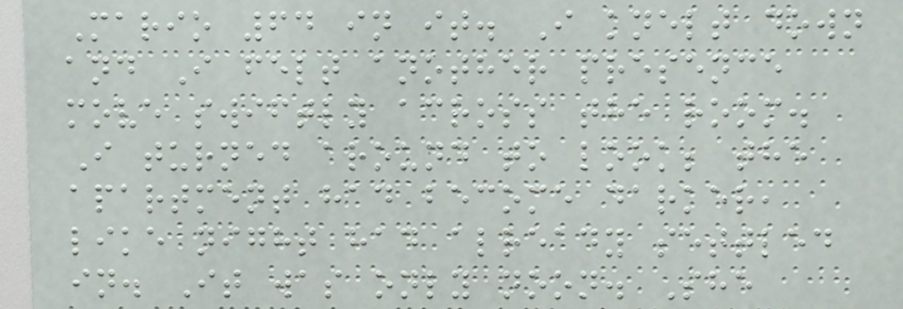Mario 64 in it. I knelt down
and I felt another presence
move swiftly across the room.
I turned around to look; the
apartment had become darker,
like night had already settled
in. It was only noon. She
